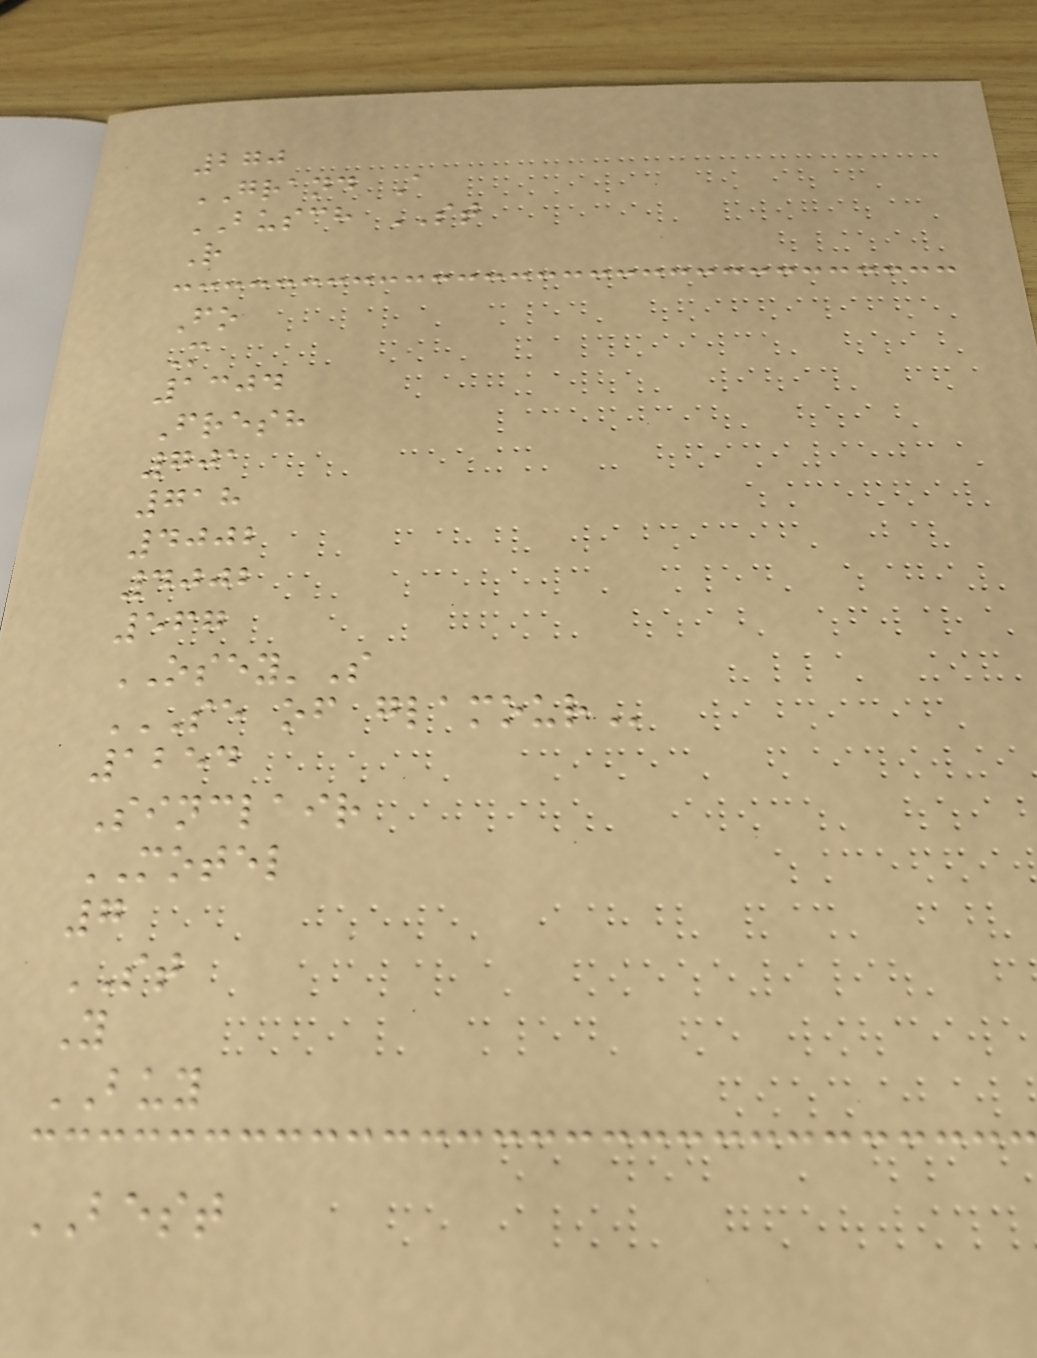270
GRAND A
BUSCH ST
R
Fo
M
1304
Fresh
701
718
4002
4002
567
OSEY'S
SE OF GLAMOUR
1254
Sinclair
MOTEL
7
ST
Y
BUY
BEST
